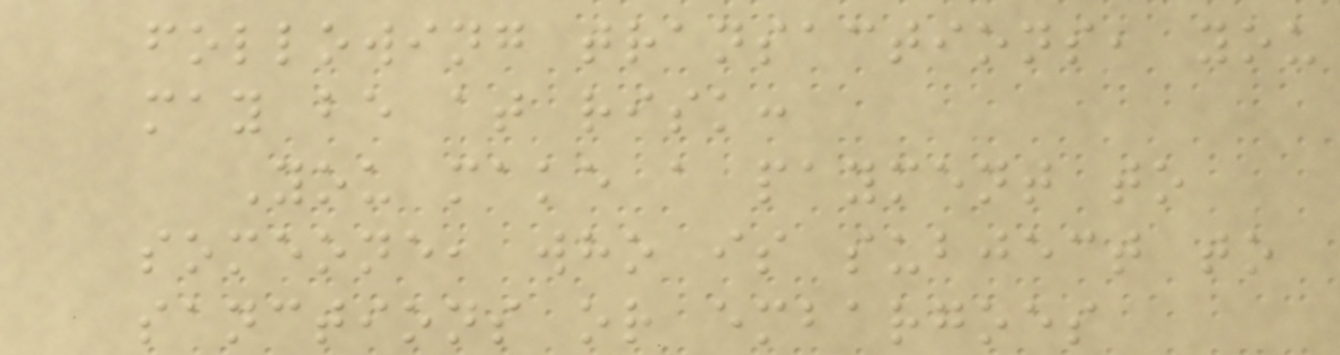following transactions, you
may be at risk:
You make a payment to
someone, who is subject to
sanctions or embargoes
